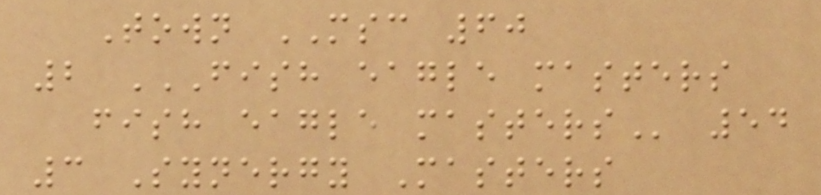Town MSC 60
2 FISH EAGLE MASTERS
FISH EAGLE MASTERS 54
3 Synergy Masters
